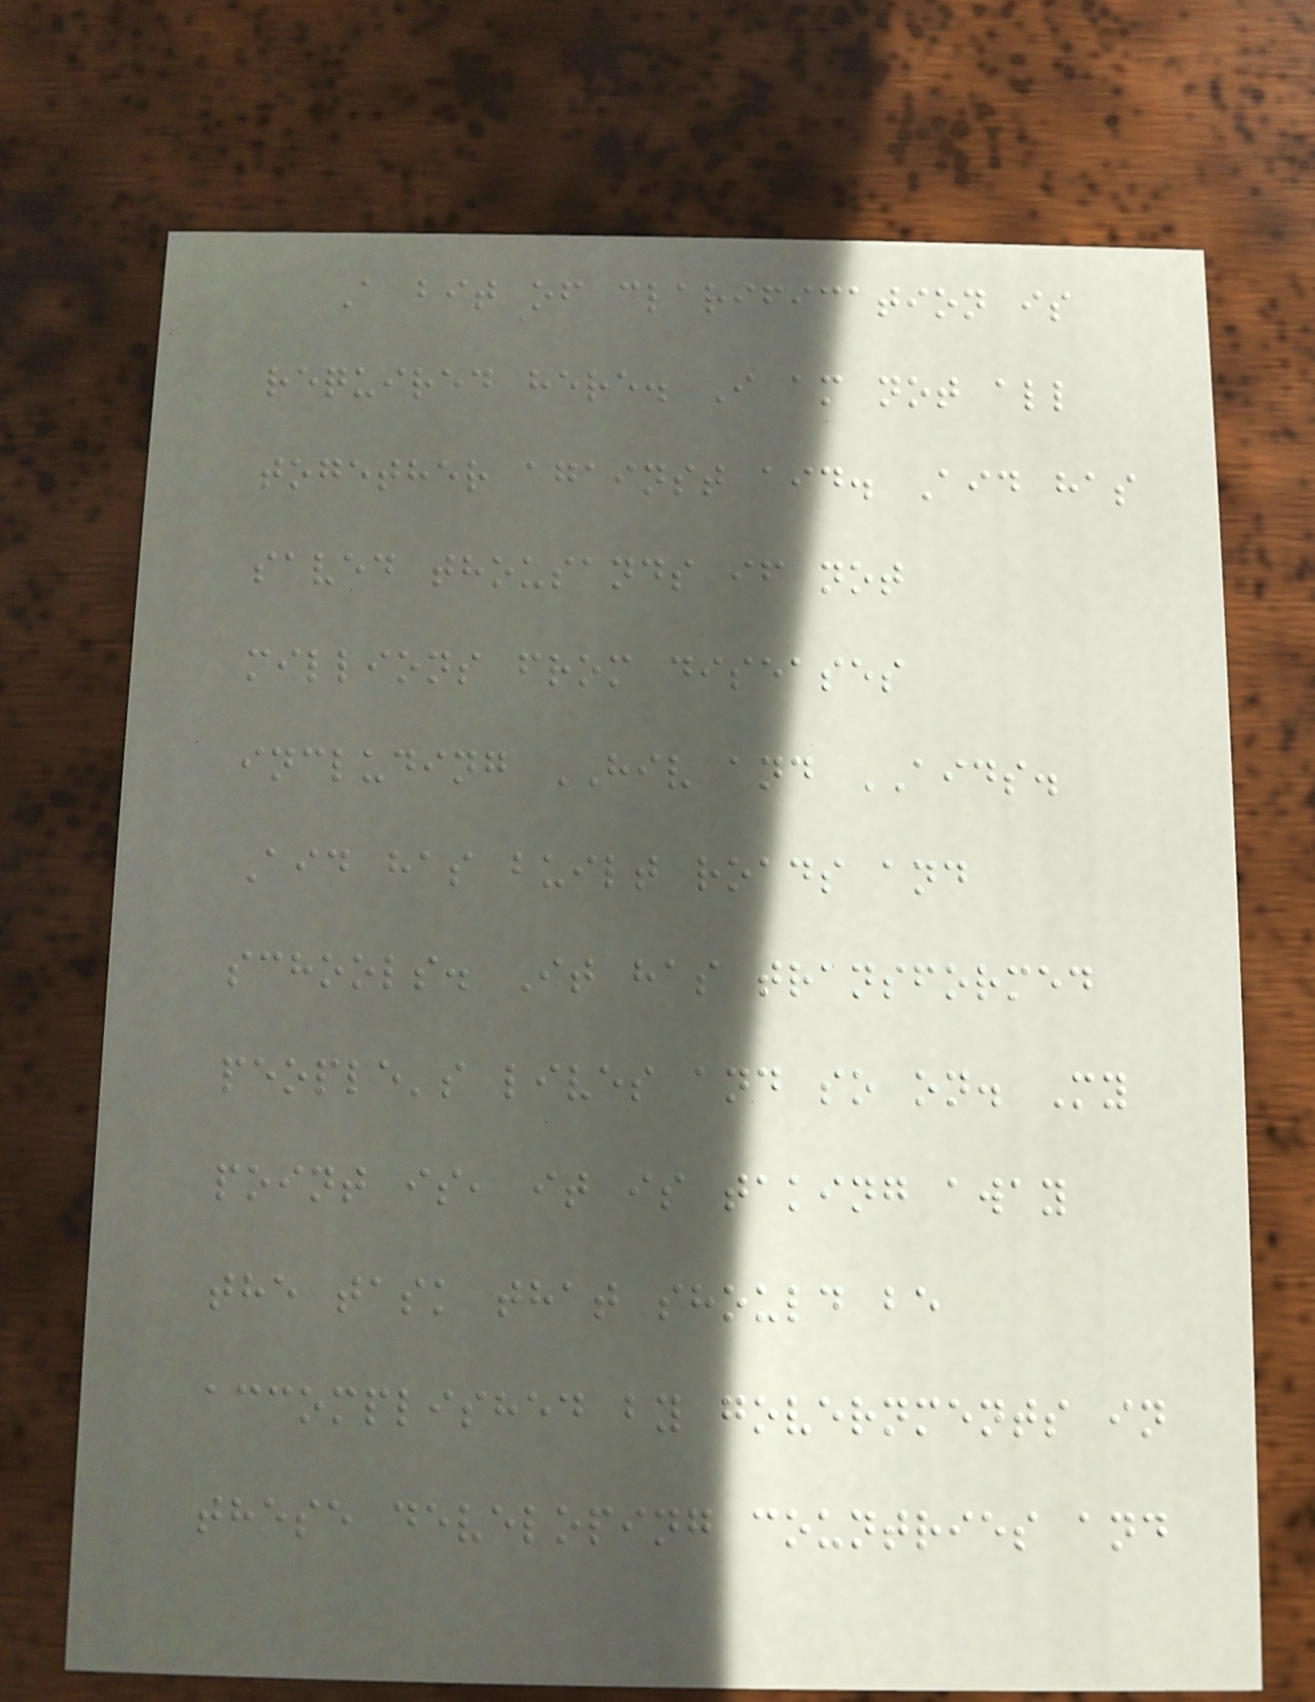A bit of clarification is
required here. I am not all
together against aid. Aid has
saved thousands if not
millions from diseases
including HIV and AIDS.
Aid has built roads and
schools. It has transformed
people's lives and so on. My
point is, it is taking away
the task that should be
accomplished by governments in
these developing countries and
